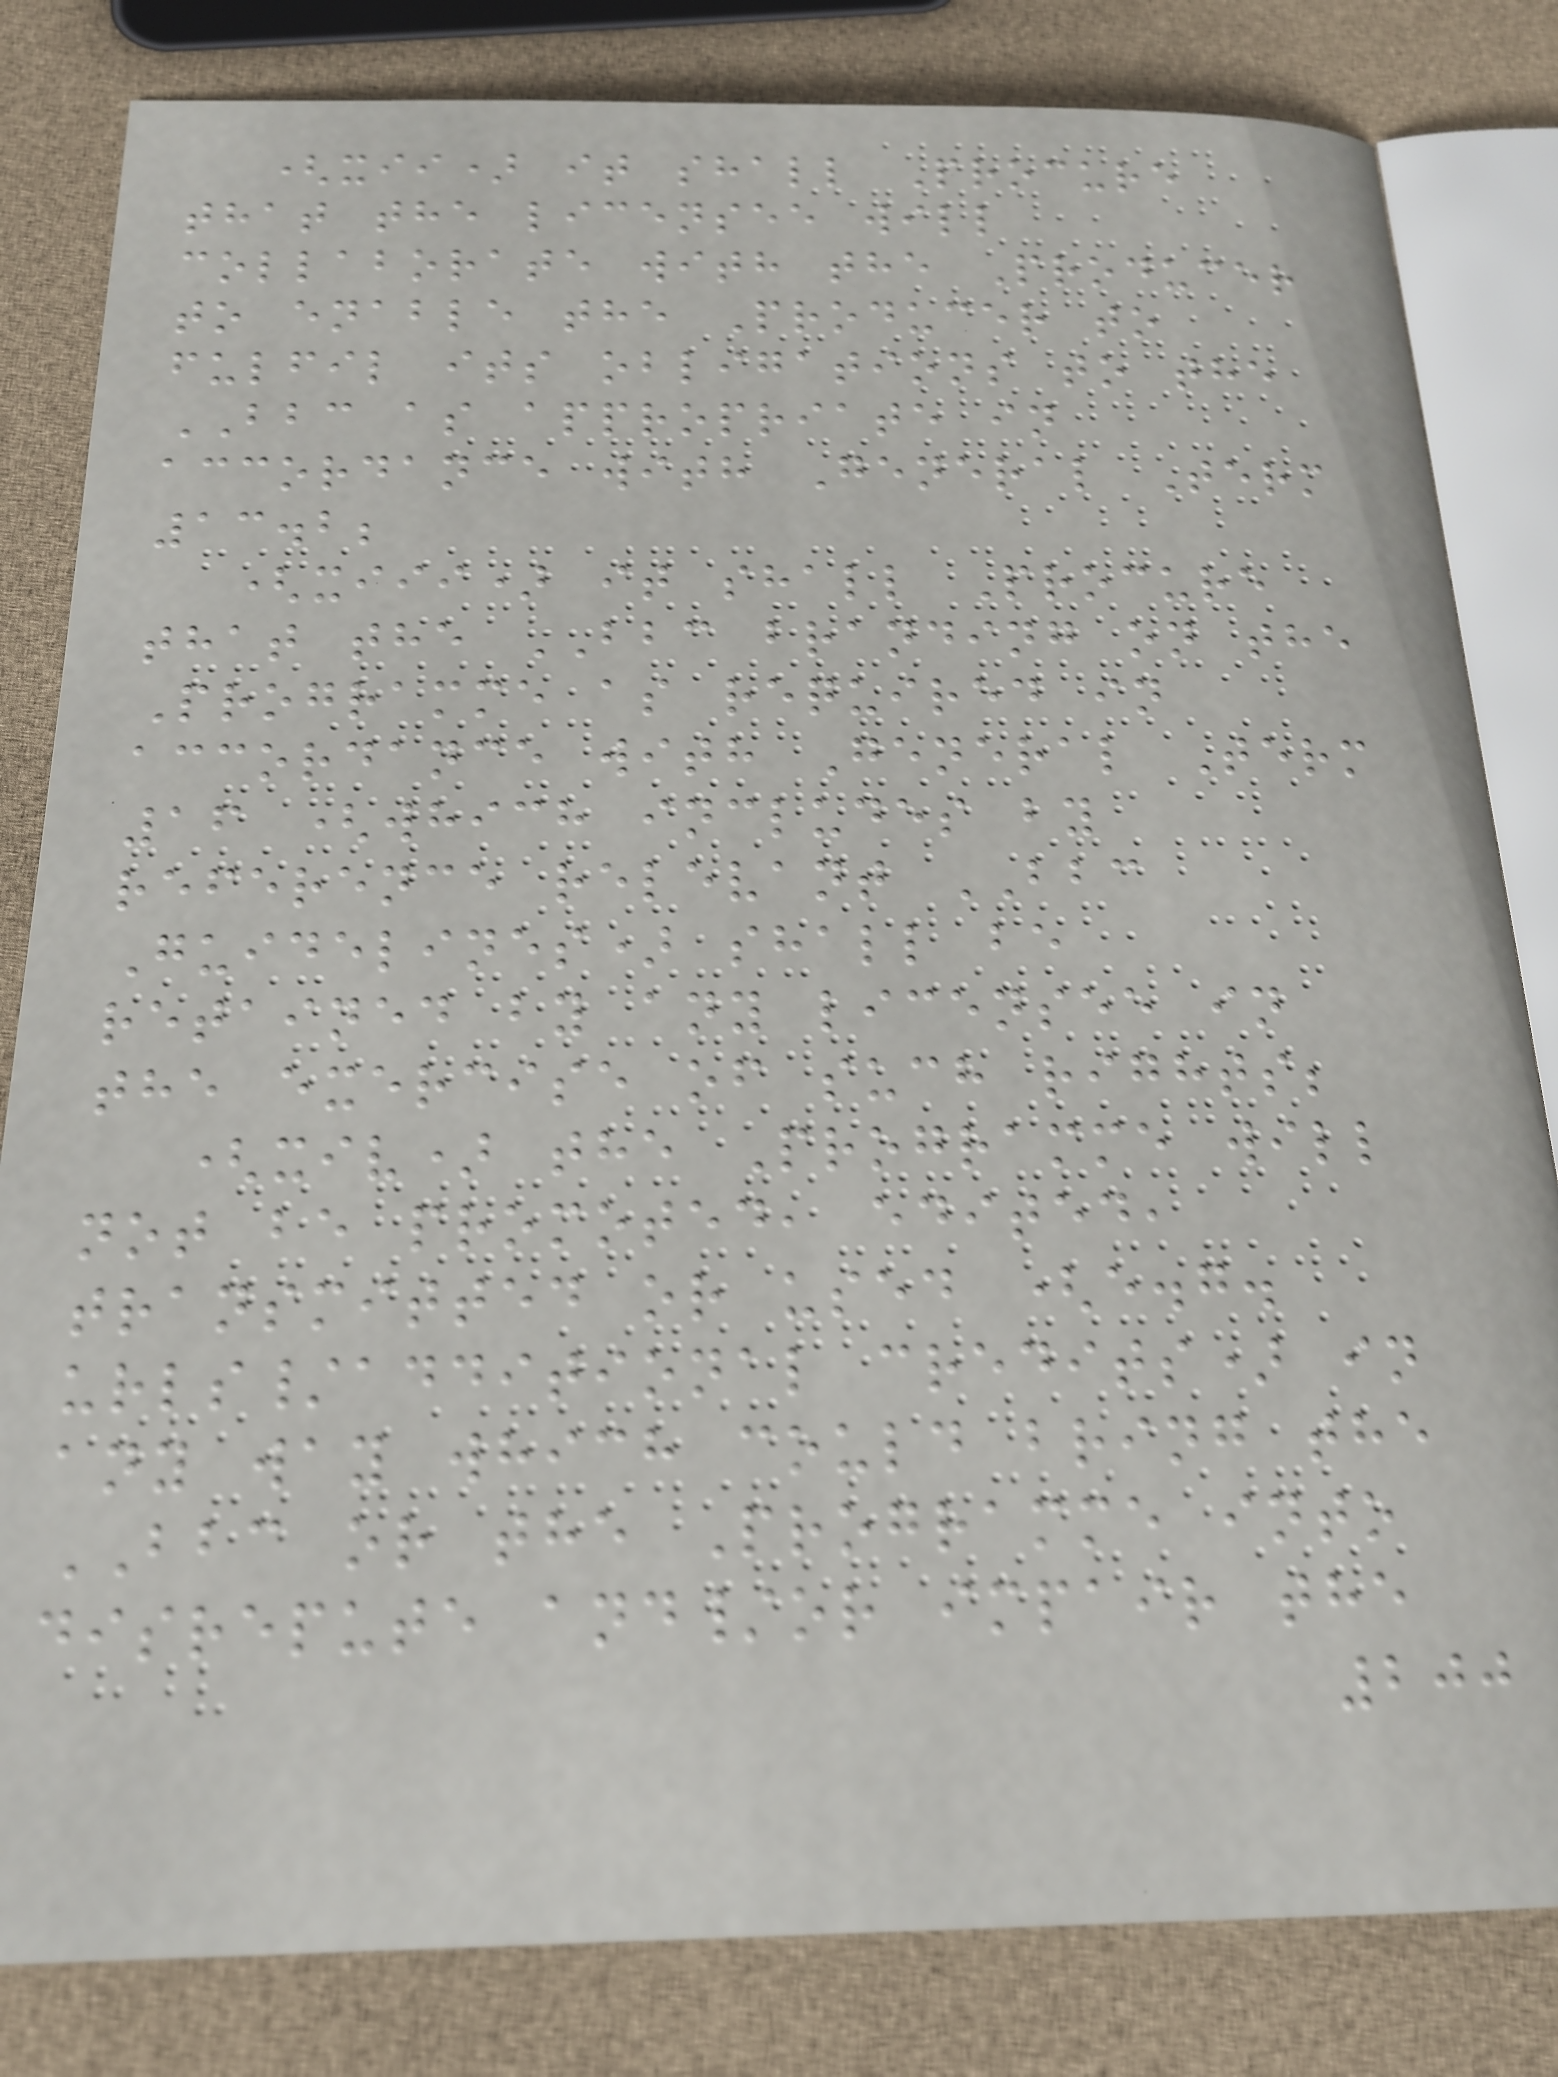(xii) it shall Procure
that the licensee will
collaborate with the Producer
to enable the Producer to
fulfil its obligations to the
BBC as appropriate in
accordance with General Term
13.2;
(xiii) it shall Procure
that the BBC branding on the
Programme as required in
accordance with General Term
16 (which includes by
reference relevant BBC
Guidelines) shall be
retained by any licensee in
the exercise of such rights;
(xiv) the Programme will
not be promoted, edited,
transmitted or used (e.g.
urls/additional credits) in
any way which could bring the
BBC or the Programme into
disrepute and/or impair the
200
